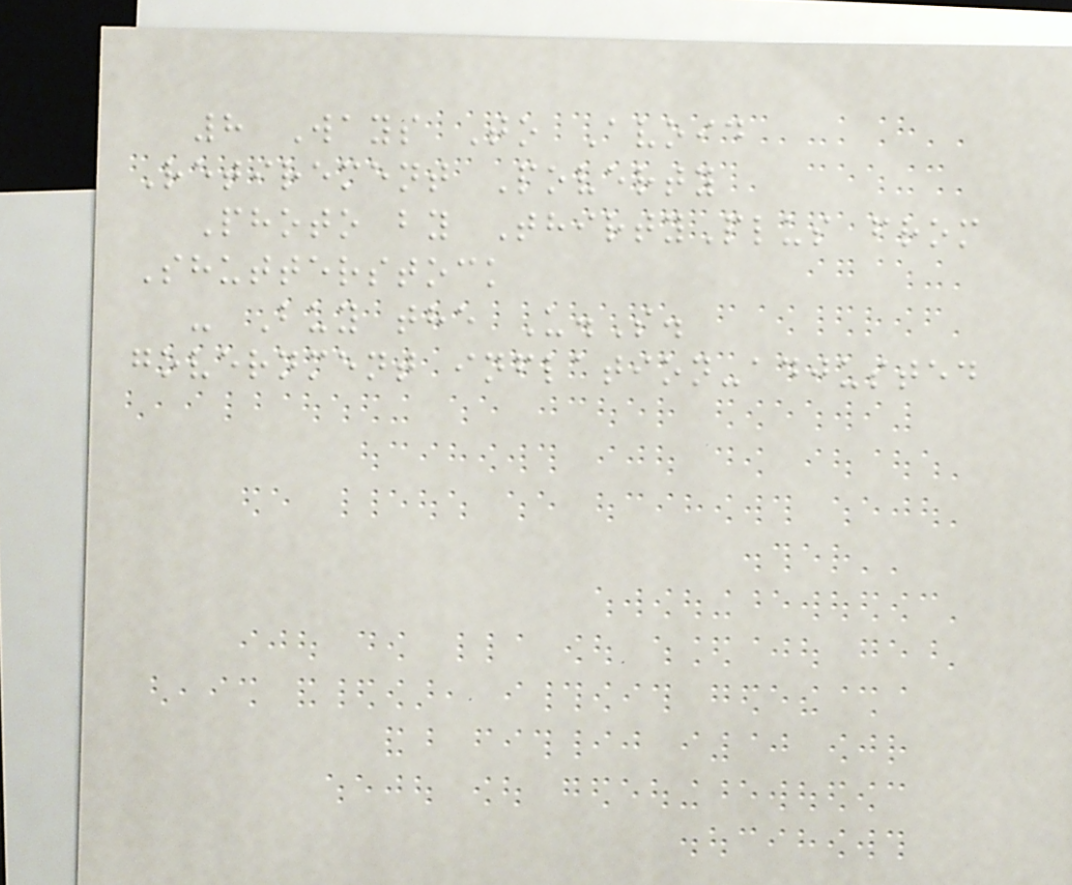8 Ways To Avoid
Retirement Poverty
Photo by ThirtyPlus from
Shutterstock
- Buy the U.S.
government inflation-adjusted
